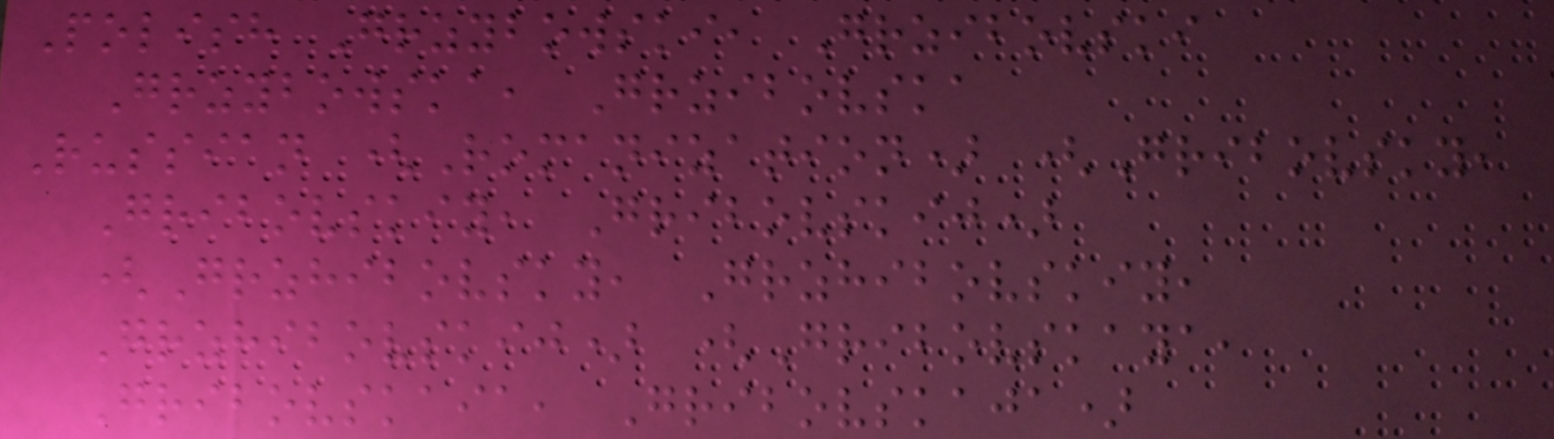Polish Grzybowski, Grzibovski
Grzybowska, Grzibovska
Russian (Romanization) (Gribovsky,
Gribovskiy, Gribovskij)
(Grzhibovsky, Grzhibovskiy,
Grzhibovskij) (Gribovskaya,
Gribovskaia, Gribovskaja)
